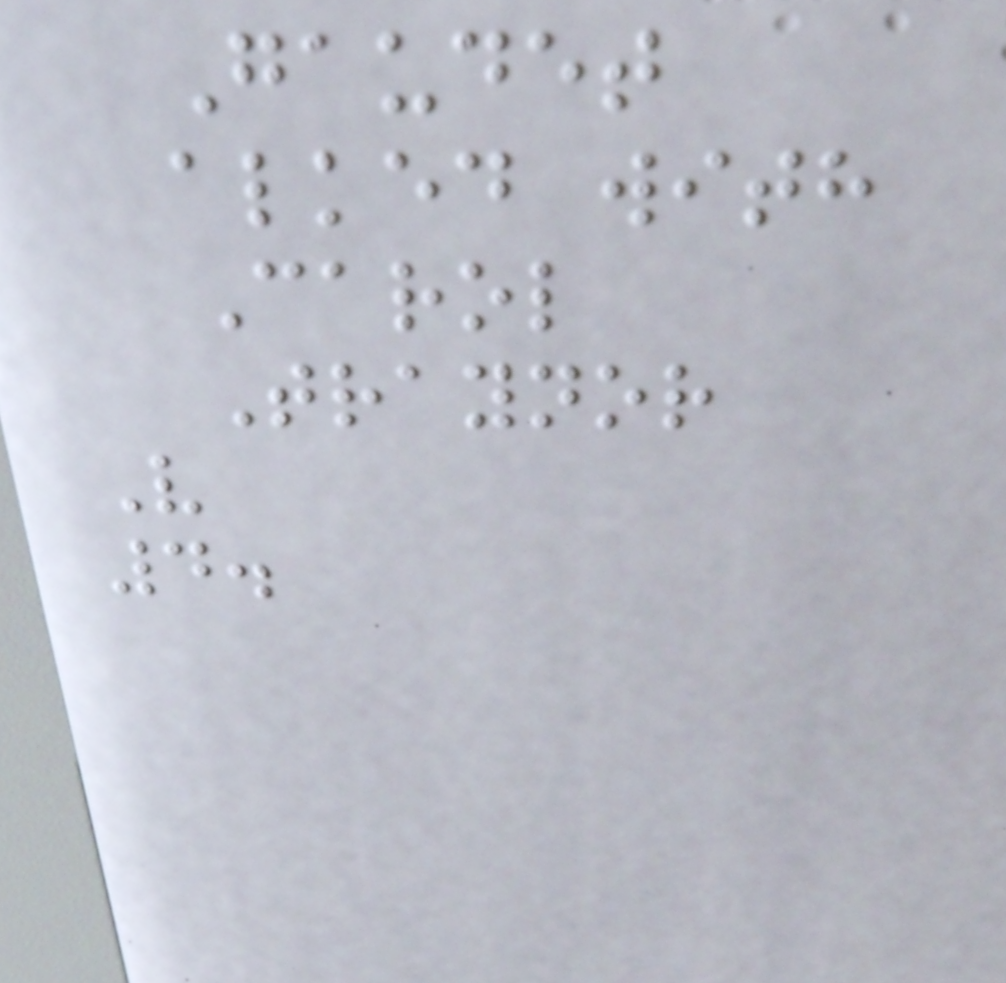Gaudet
alked with
Carol
Traynor
V
4.
